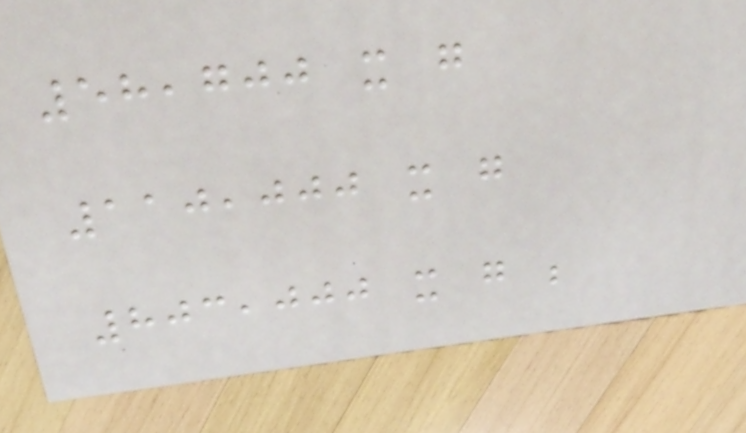58,700 x g
110,000 x g
803,000 x g ;
